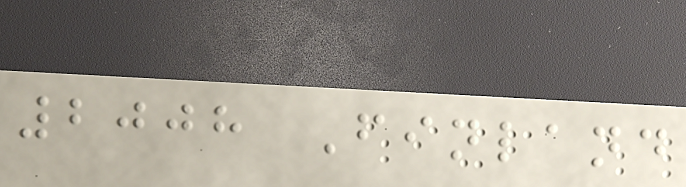2008 Finland
